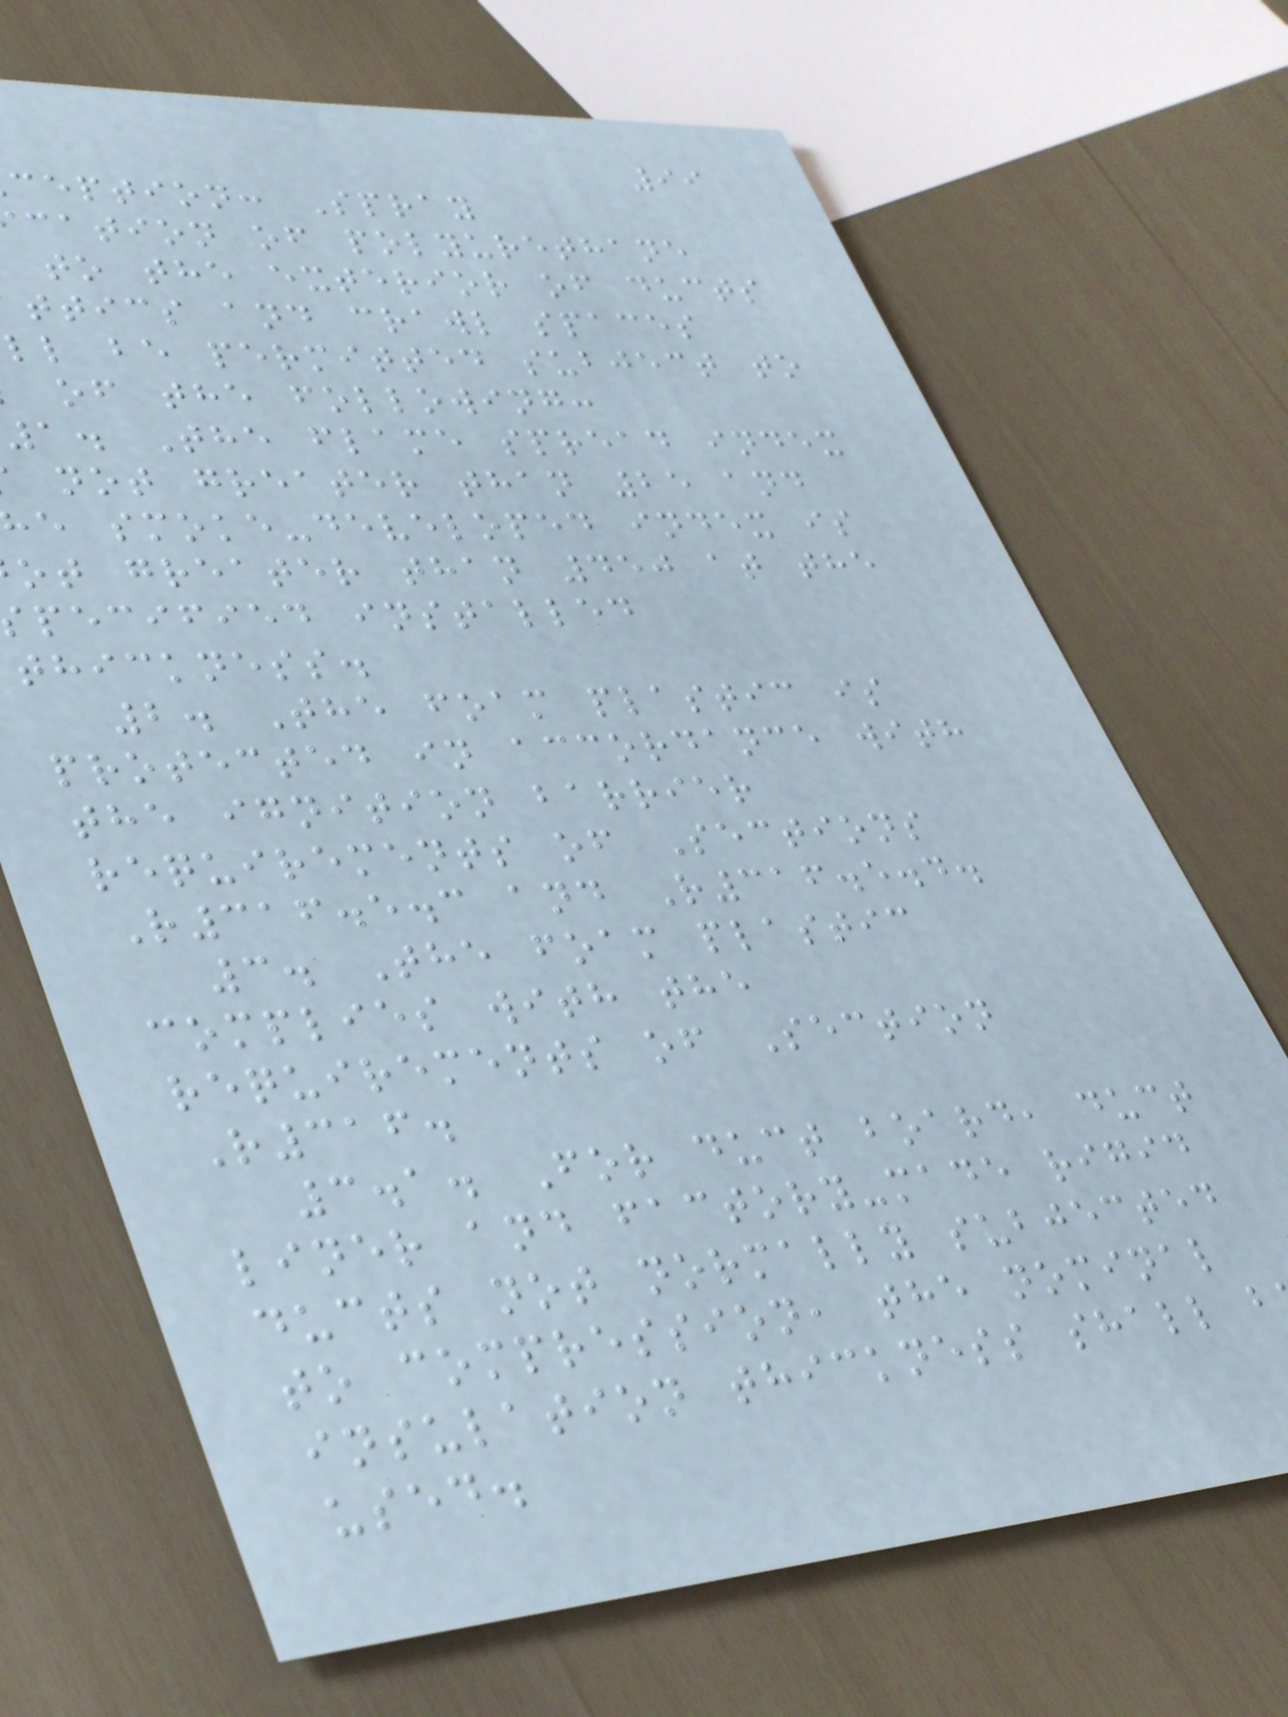99
ception: Spray
cation of polyurethane
to the exterior of ducts
ttics and crawl spaces
ll be permitted subject to
of the following:
1. The flame spread index
not greater than 25 and
e smoke-developed index is
ot greater than 450 at the
pecified installed
thickness.
2. The foam plastic is
protected in accordance with
the ignition barrier
requirements of Sections
R316.5.3 and R316.5.4.
3. The foam plastic
complies with the
requirements of Section
R316.
3.1. For duct board, duct
liner and factory-made rigid
ducts not normally subjected
to compression, the nominal
insulation thickness shall b
used.
